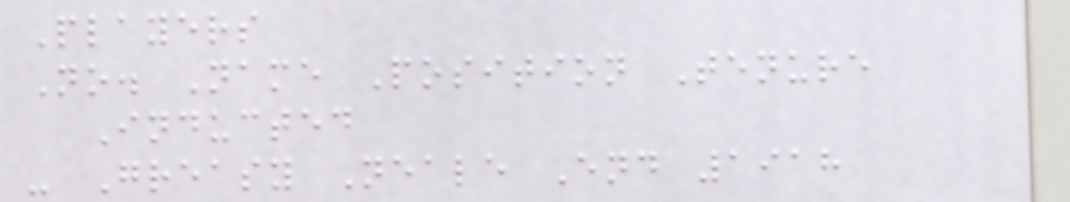Players
No. Name Position Tenure
Inducted
- Greasy Neale End 1918
